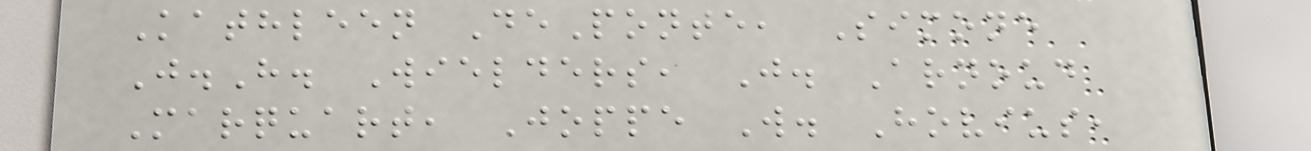Kathleen DePonte, Simone
J.H. Wielders, J. Arnoud
Marquart, Joppe W. Hovius,
